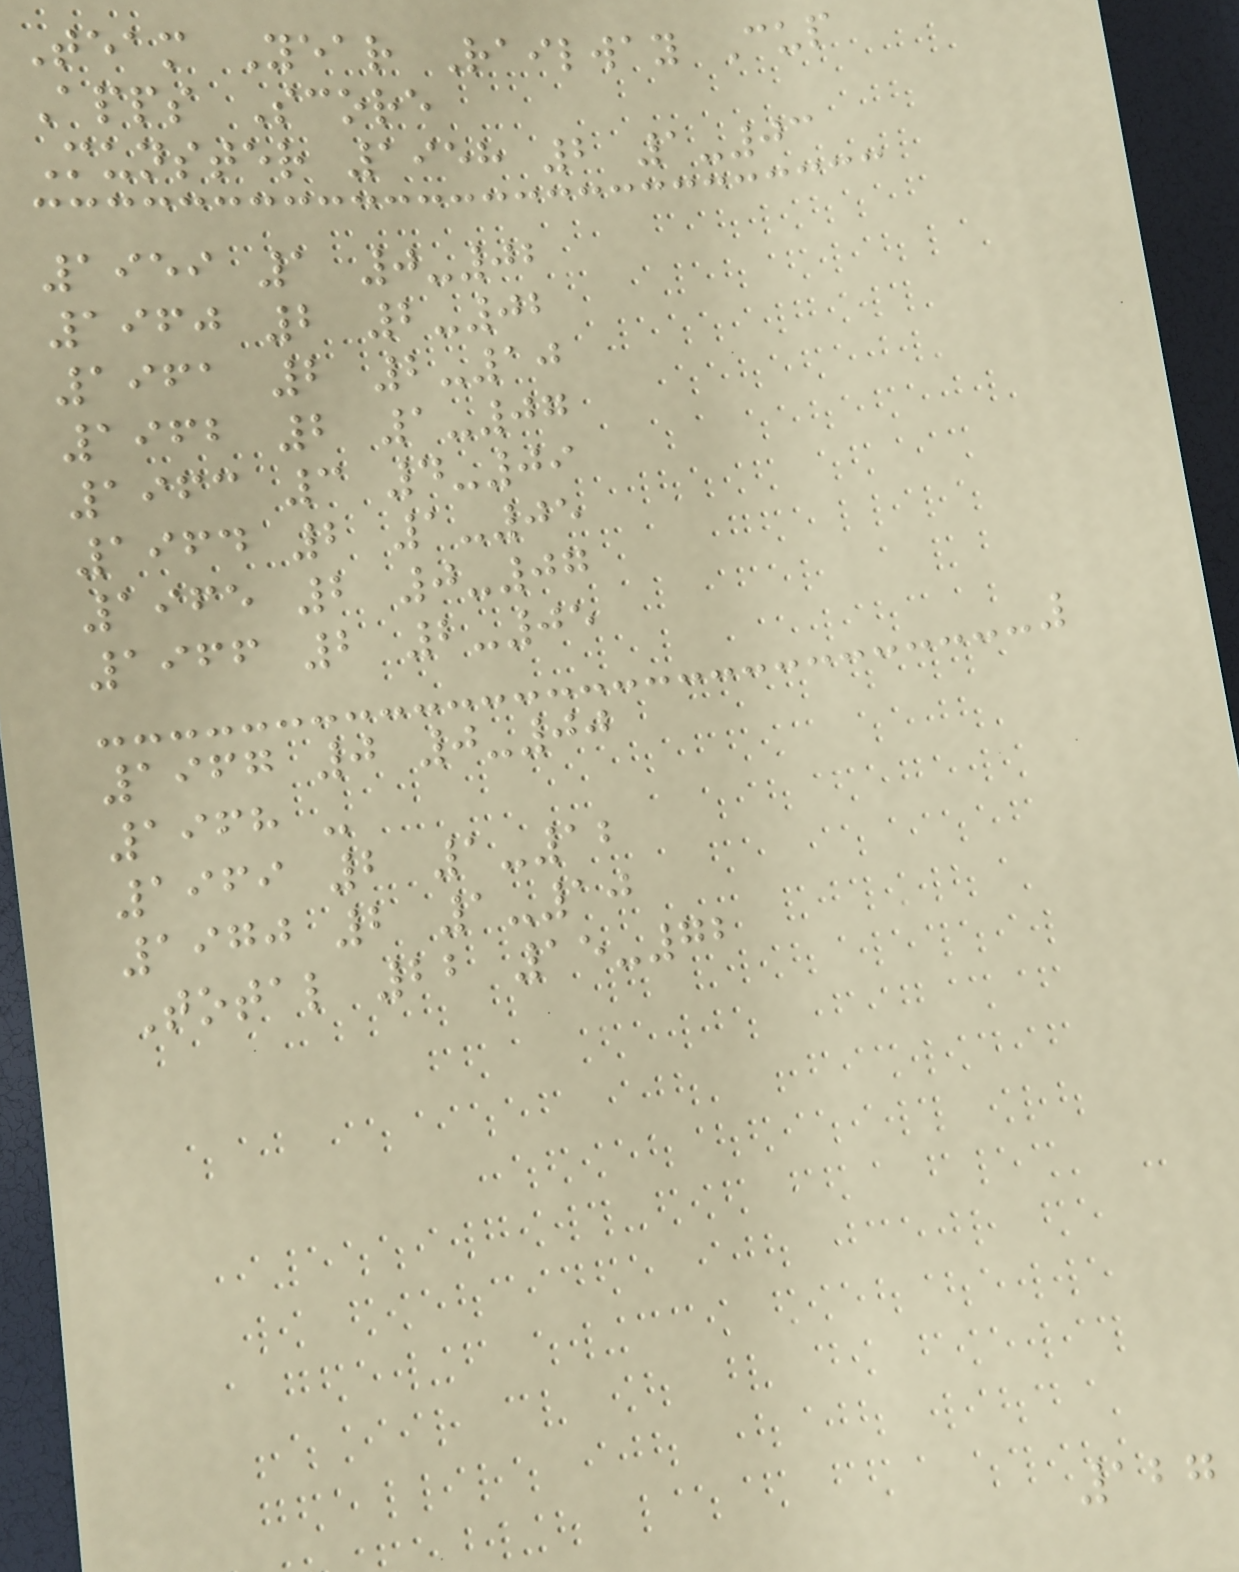Team Year Railway Cup
Apps Score
Munster 1958 2 1-03
1959 1 0-02
1960 2 2-02
1961 2 2-10
1962 2 1-07
1963 3 4-09
1964 2 1-05
1965 2 0-07
1966 2 2-05
1967 0 0-00
1968 -
1969 2 1-12
1970 2 1-10
Total 22 15-72
127
